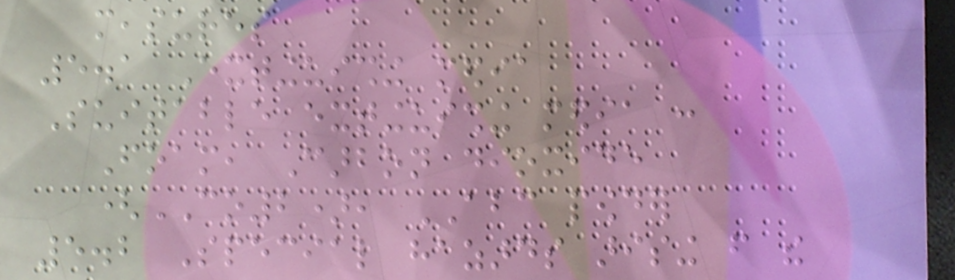measures
5.1 Extinguishing media
Suitable extinguishing media :
Foam, Carbon dioxide
(CO2), ABC powder
5.2 Special hazards arising from the
